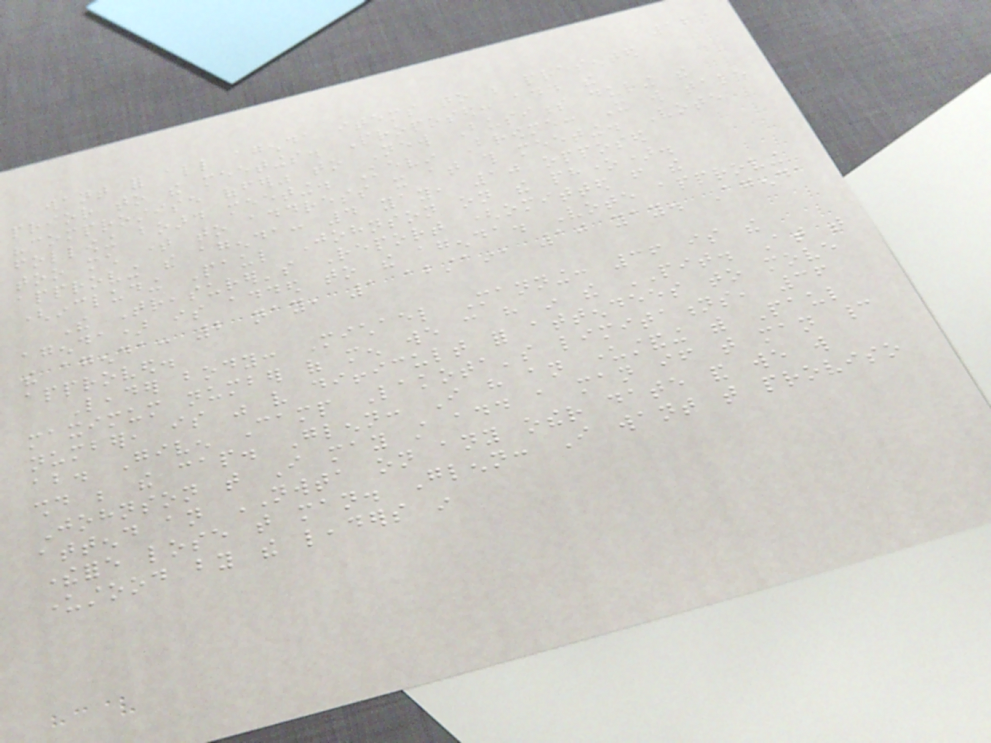129
want for all agenda items to be presented
prior to the meetings. Proposed: add the
"compromise offer" to New Business during the
following board meeting. Kevin Browne: It will take
too much time to address it at this meeting. Vote
approving the agenda: 4 yay, 10 opposed
(including Paul Johnson on the phone).
The Treasurer's Report (omitted from the
agenda) is added to the agenda. Vote approving
the agenda: 2 nay, 1 abstain, 10 yay. Agenda
approved.
Leader body: Michael Manning: 36 is the
maximum number of men we can have in the PIT. At that
number, is was very difficult for attendees to move
about. Given Camp Lakota's limitations, 36
should be the cap. Glenn: I have an understanding with Paul
Johnson that I may still add a man if that man cannot
attend an NWTA on any other date and we will
therefore lose that man. Glenn: I want that proviso
understood by the leaders in
